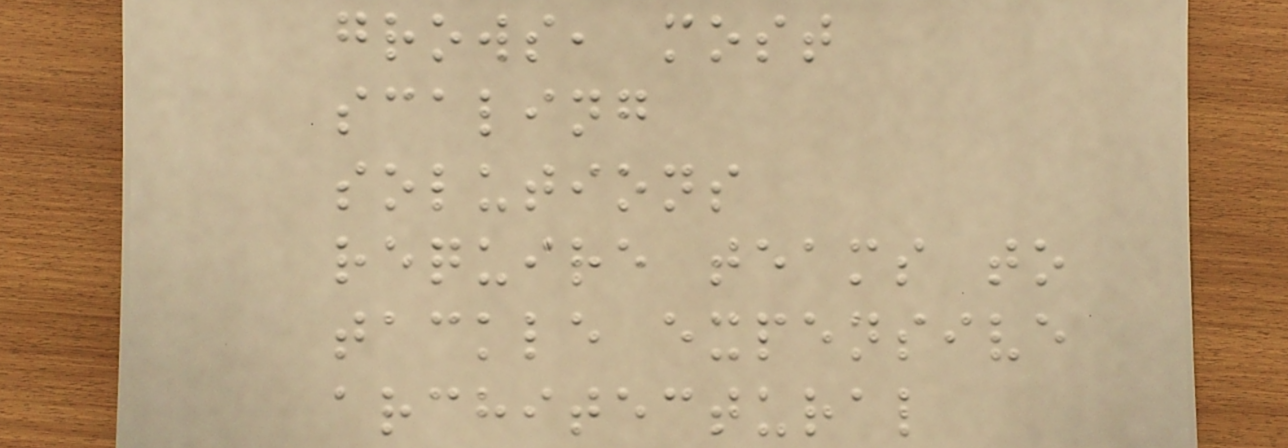grows, most
scaling
solutions
require teams to
tackle expensive
architectural
